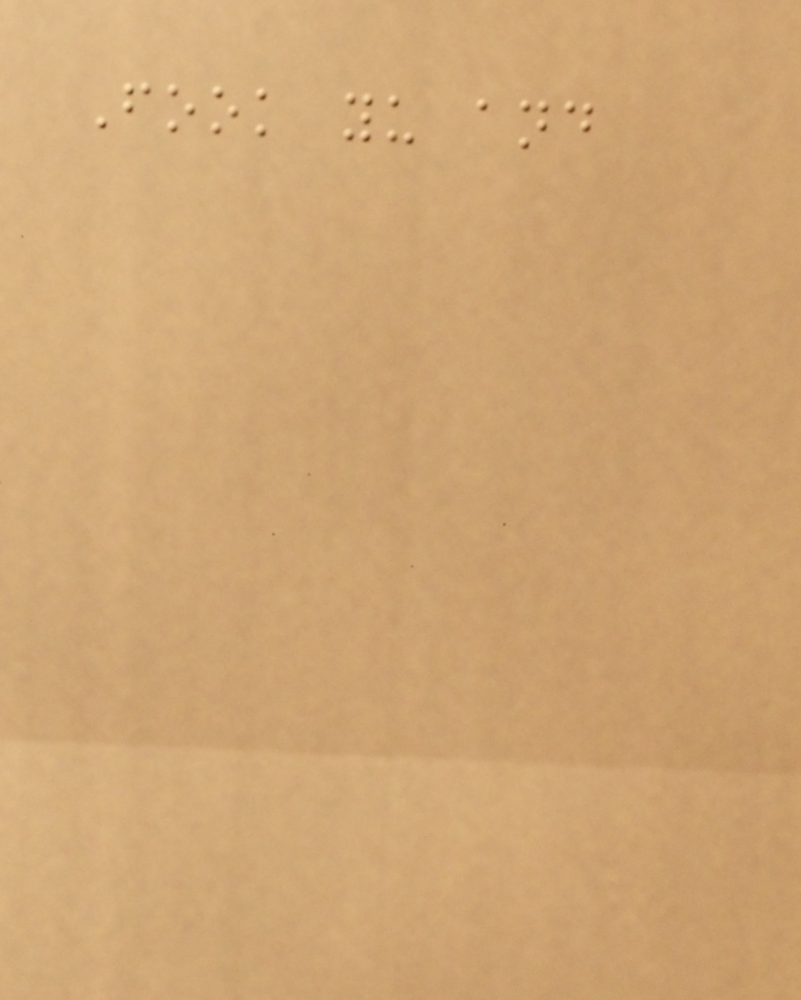Fook yu and
